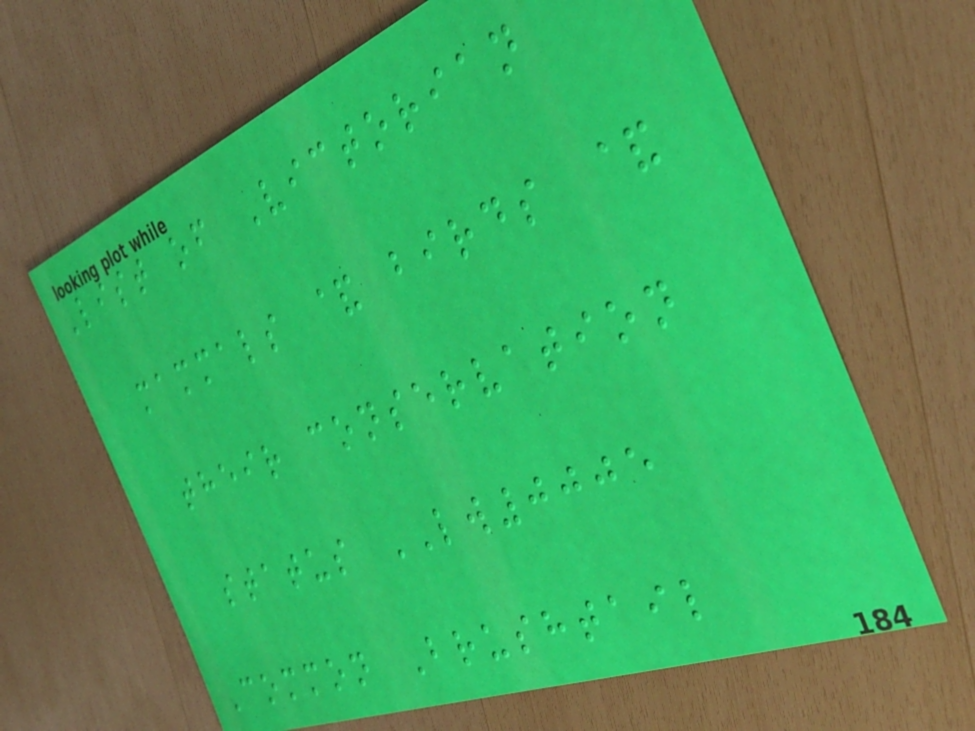List of Victorian
mammals & birds &
their conservation
status LW0005
Common Brushtail
